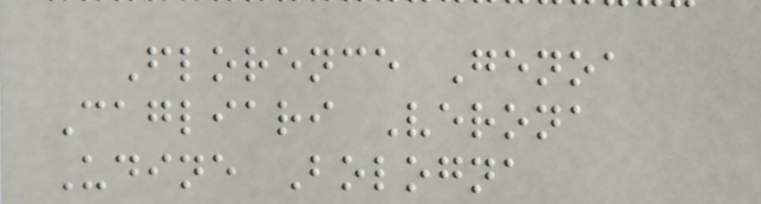Florence Genoa
Cagliari Verona
Udine Bologna
